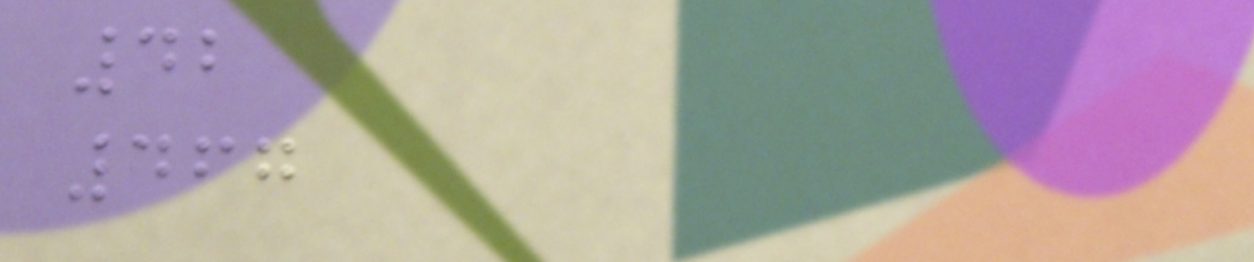42
467
